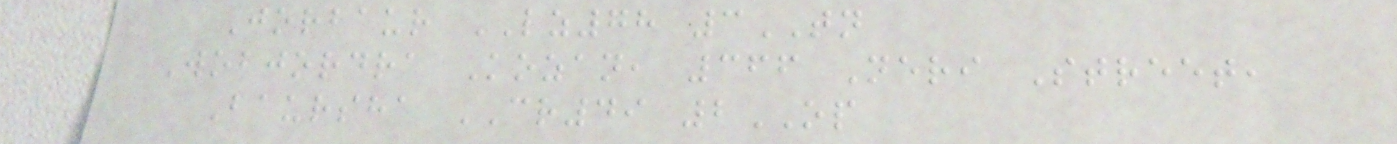Jorbaur LZ78 3TN
Wobjordra Kozan, 366 Neri Street,
Baursha CR49 2OP
